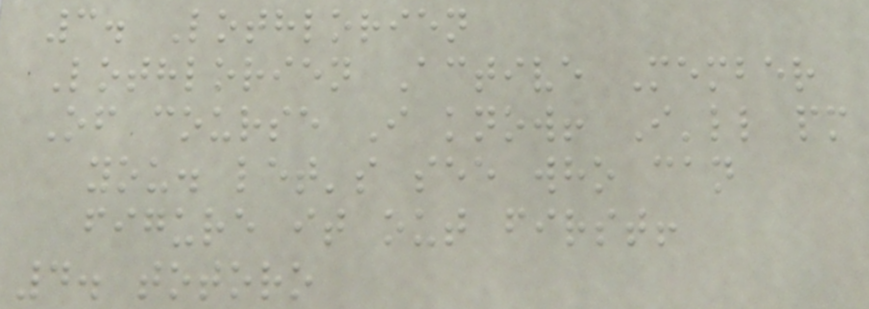3. Lothlorien
Lothlorien Active Member
Of course I know! I'll pm
you. let's see who can
figure it out first!
4. totoro
